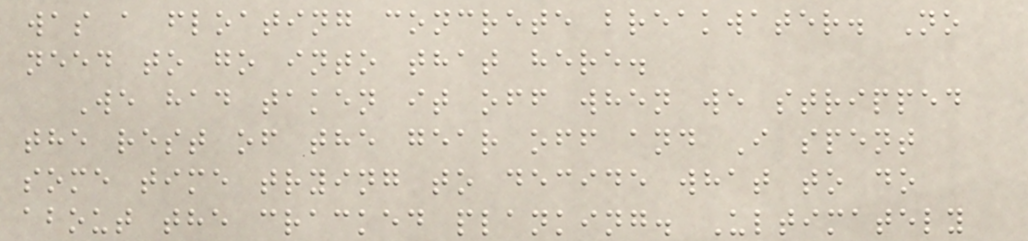was a floating concrete breakwater. No
need to go into that here.
We had taken it off when we stripped
the rest of the gear off and I spent
some time trying to decide what to do
about the cracked planking. Ultimately
